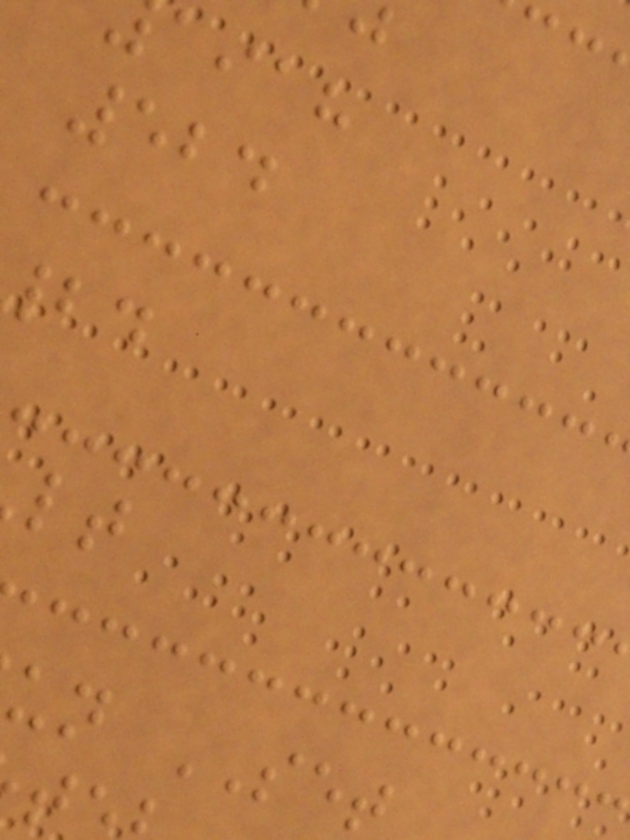aiah
524
un SET
